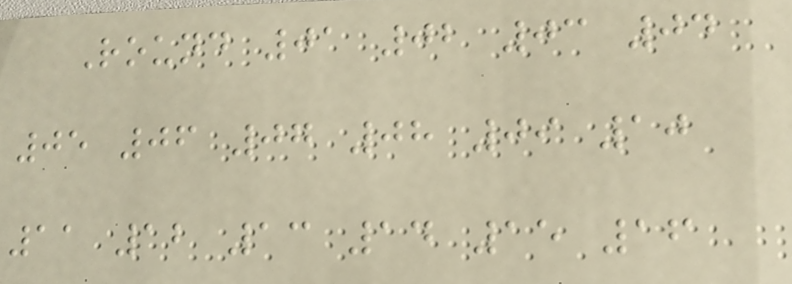Round 01 02 03 04
05 06 07 08 09 10
11 12 13 14 15 16
